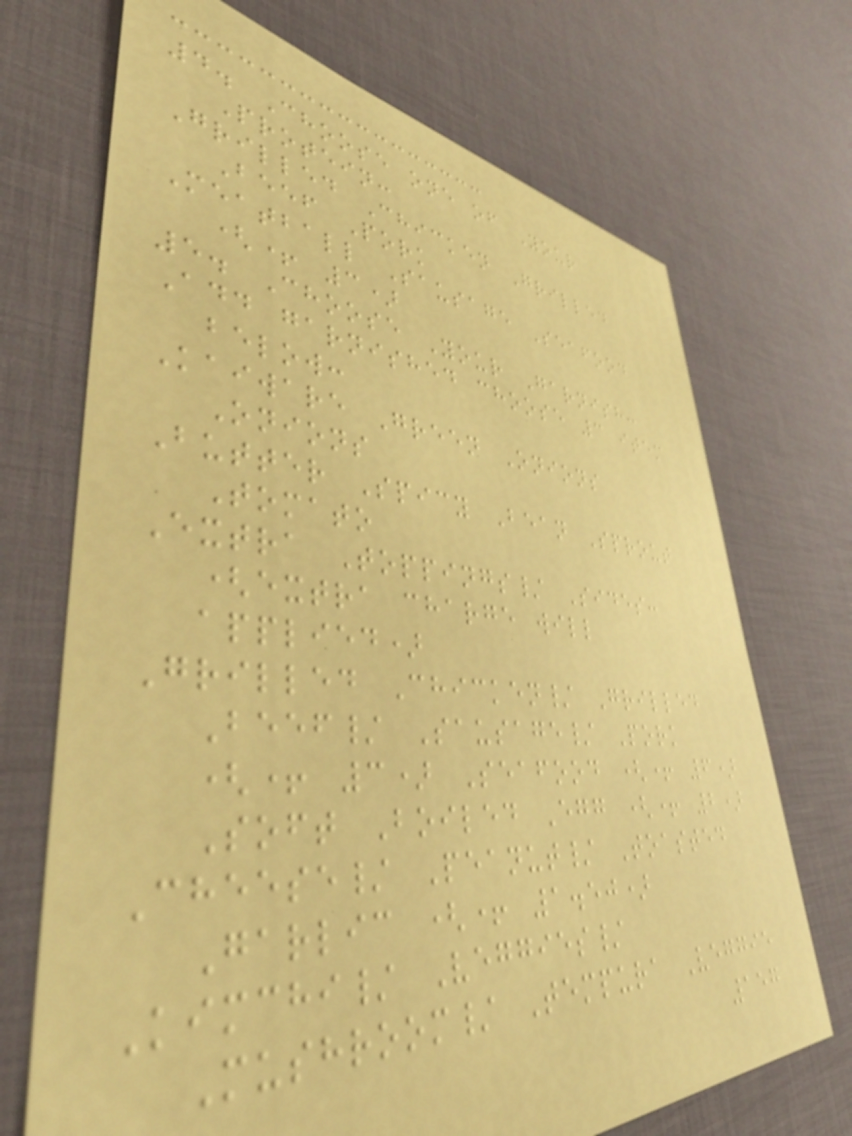4. Choose one of Your
Protein:
Grilled Chicken Grilled
Beef Pork
Meatball Sausage Seafood
(+ 3)
5. Choose Your Garnish:
Add garnished choose 3 item
below:
Kaiware Green Onions
Onions
Butter Spicy Bean Sprout
Tomato
Extra Toppings/ Sides:
(extra charge will
applied)
Grilled Chicken/ Grilled
Beef/ Sausage/ Pork
(+ 3) Seafood (+ 6)
Soft Boiled Egg (+ 2)
Cheese/ Peanut/ Toasted
Garlic (+ 1.50)
Kimchi/ Veggies/
Mushroom/ Tempura Veggie
157
